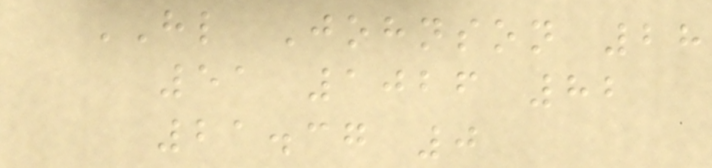HL Johnson 28
51 1026 82
21.37 0
